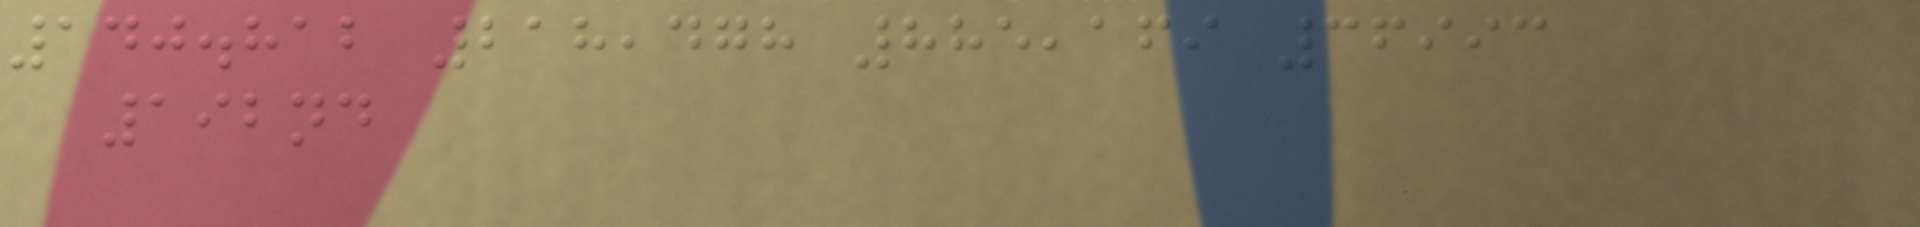140.812 218,478 885,169 36993
192nd
